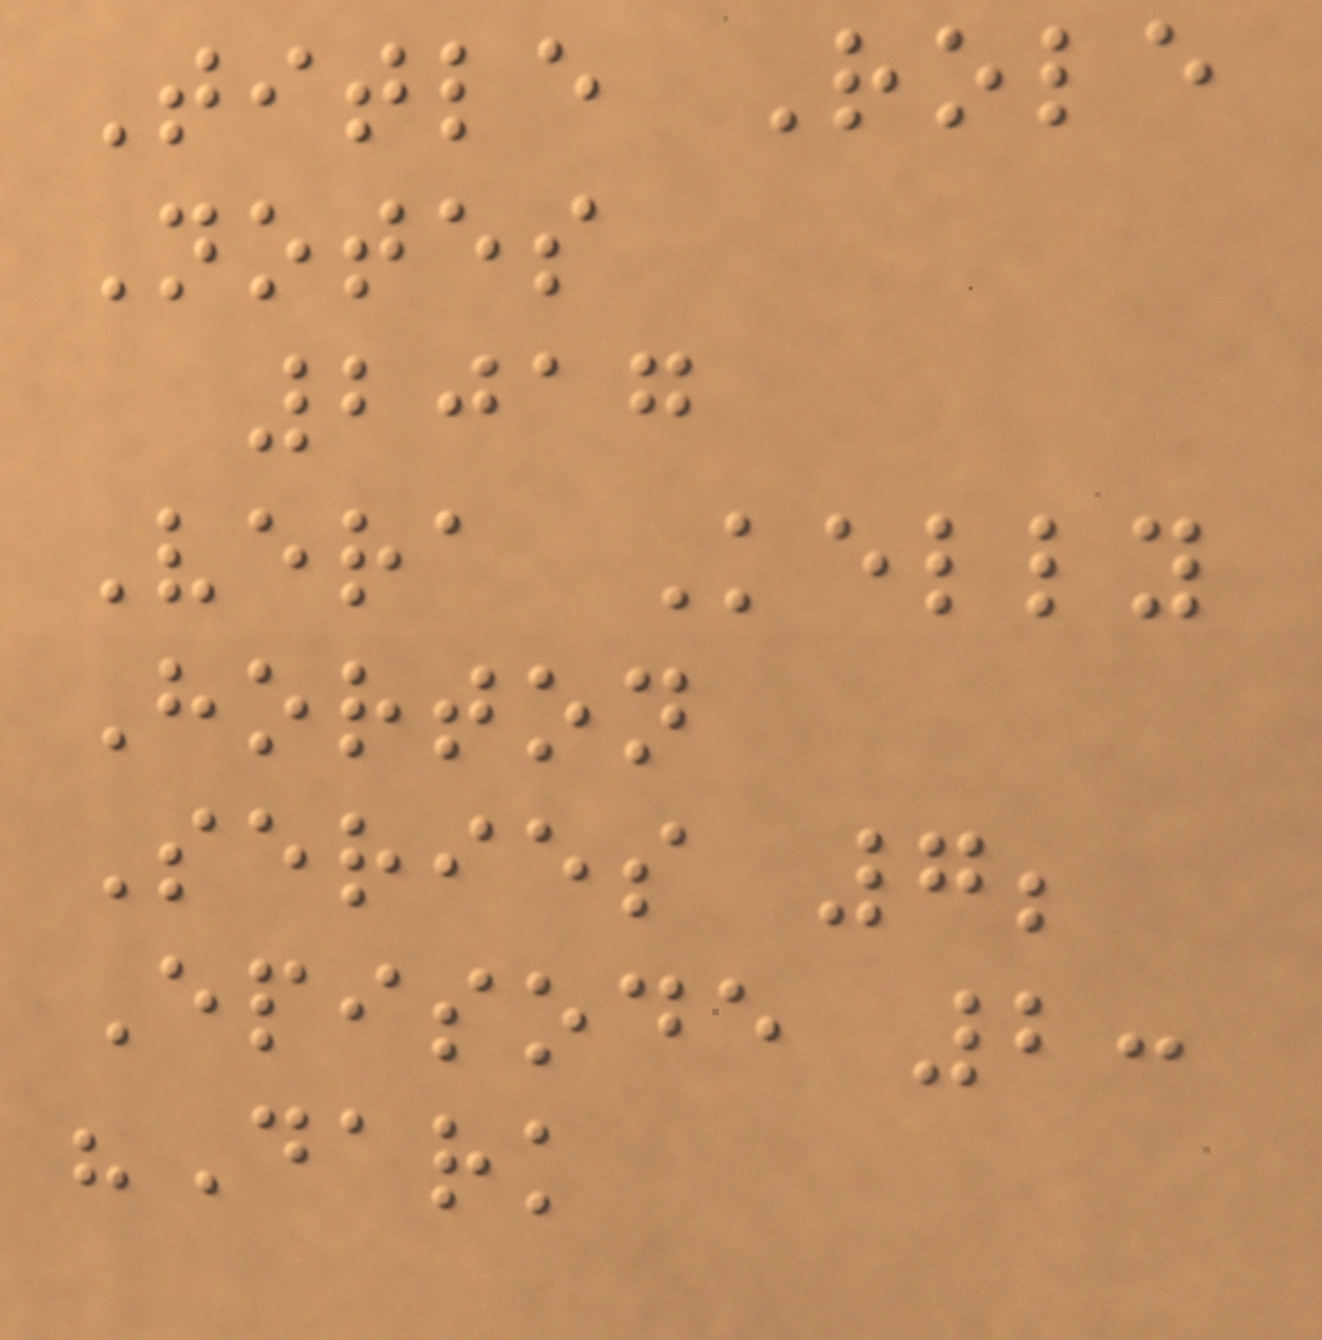Title Role
Notes
2017
Vera Kelly
Horton
Series 7;
Episode 2:
"Dark
